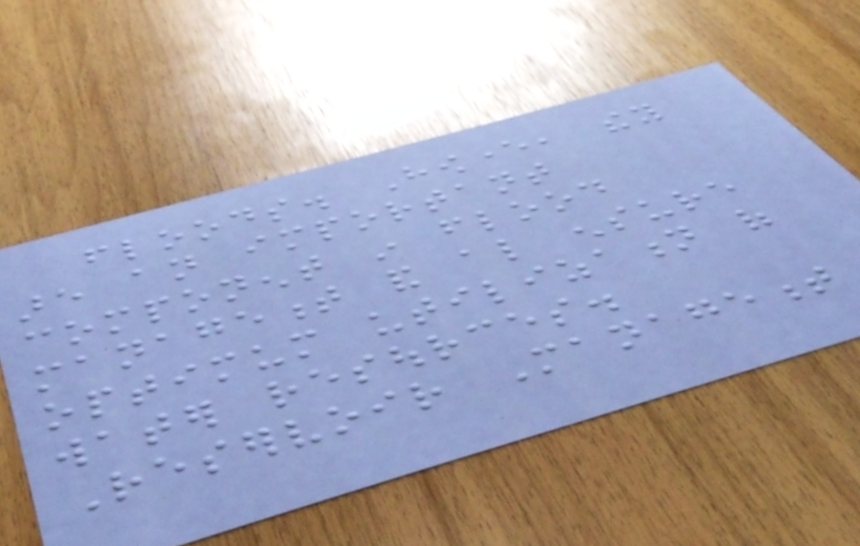floods. However, they
are an important
component in flood
management and also ensure
optimum utilization of
water resources.
Reservoir Management
